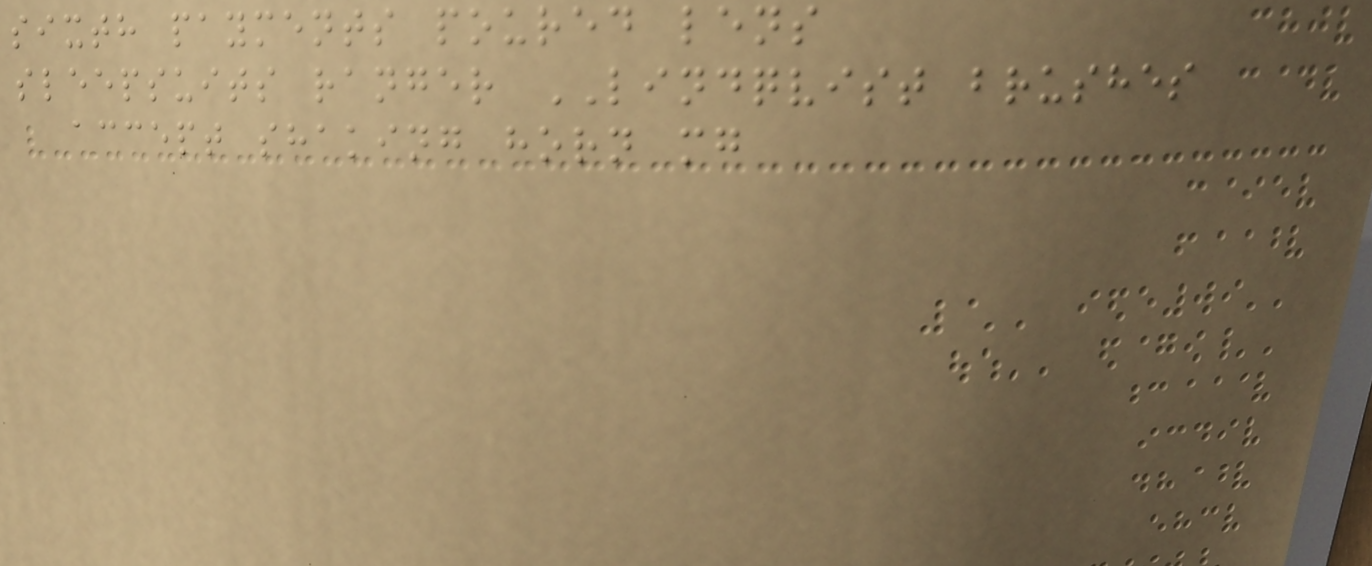sixth payments poured lens
sleepsuits ranger LINDQVIST brushes
accept shaking horn mg
